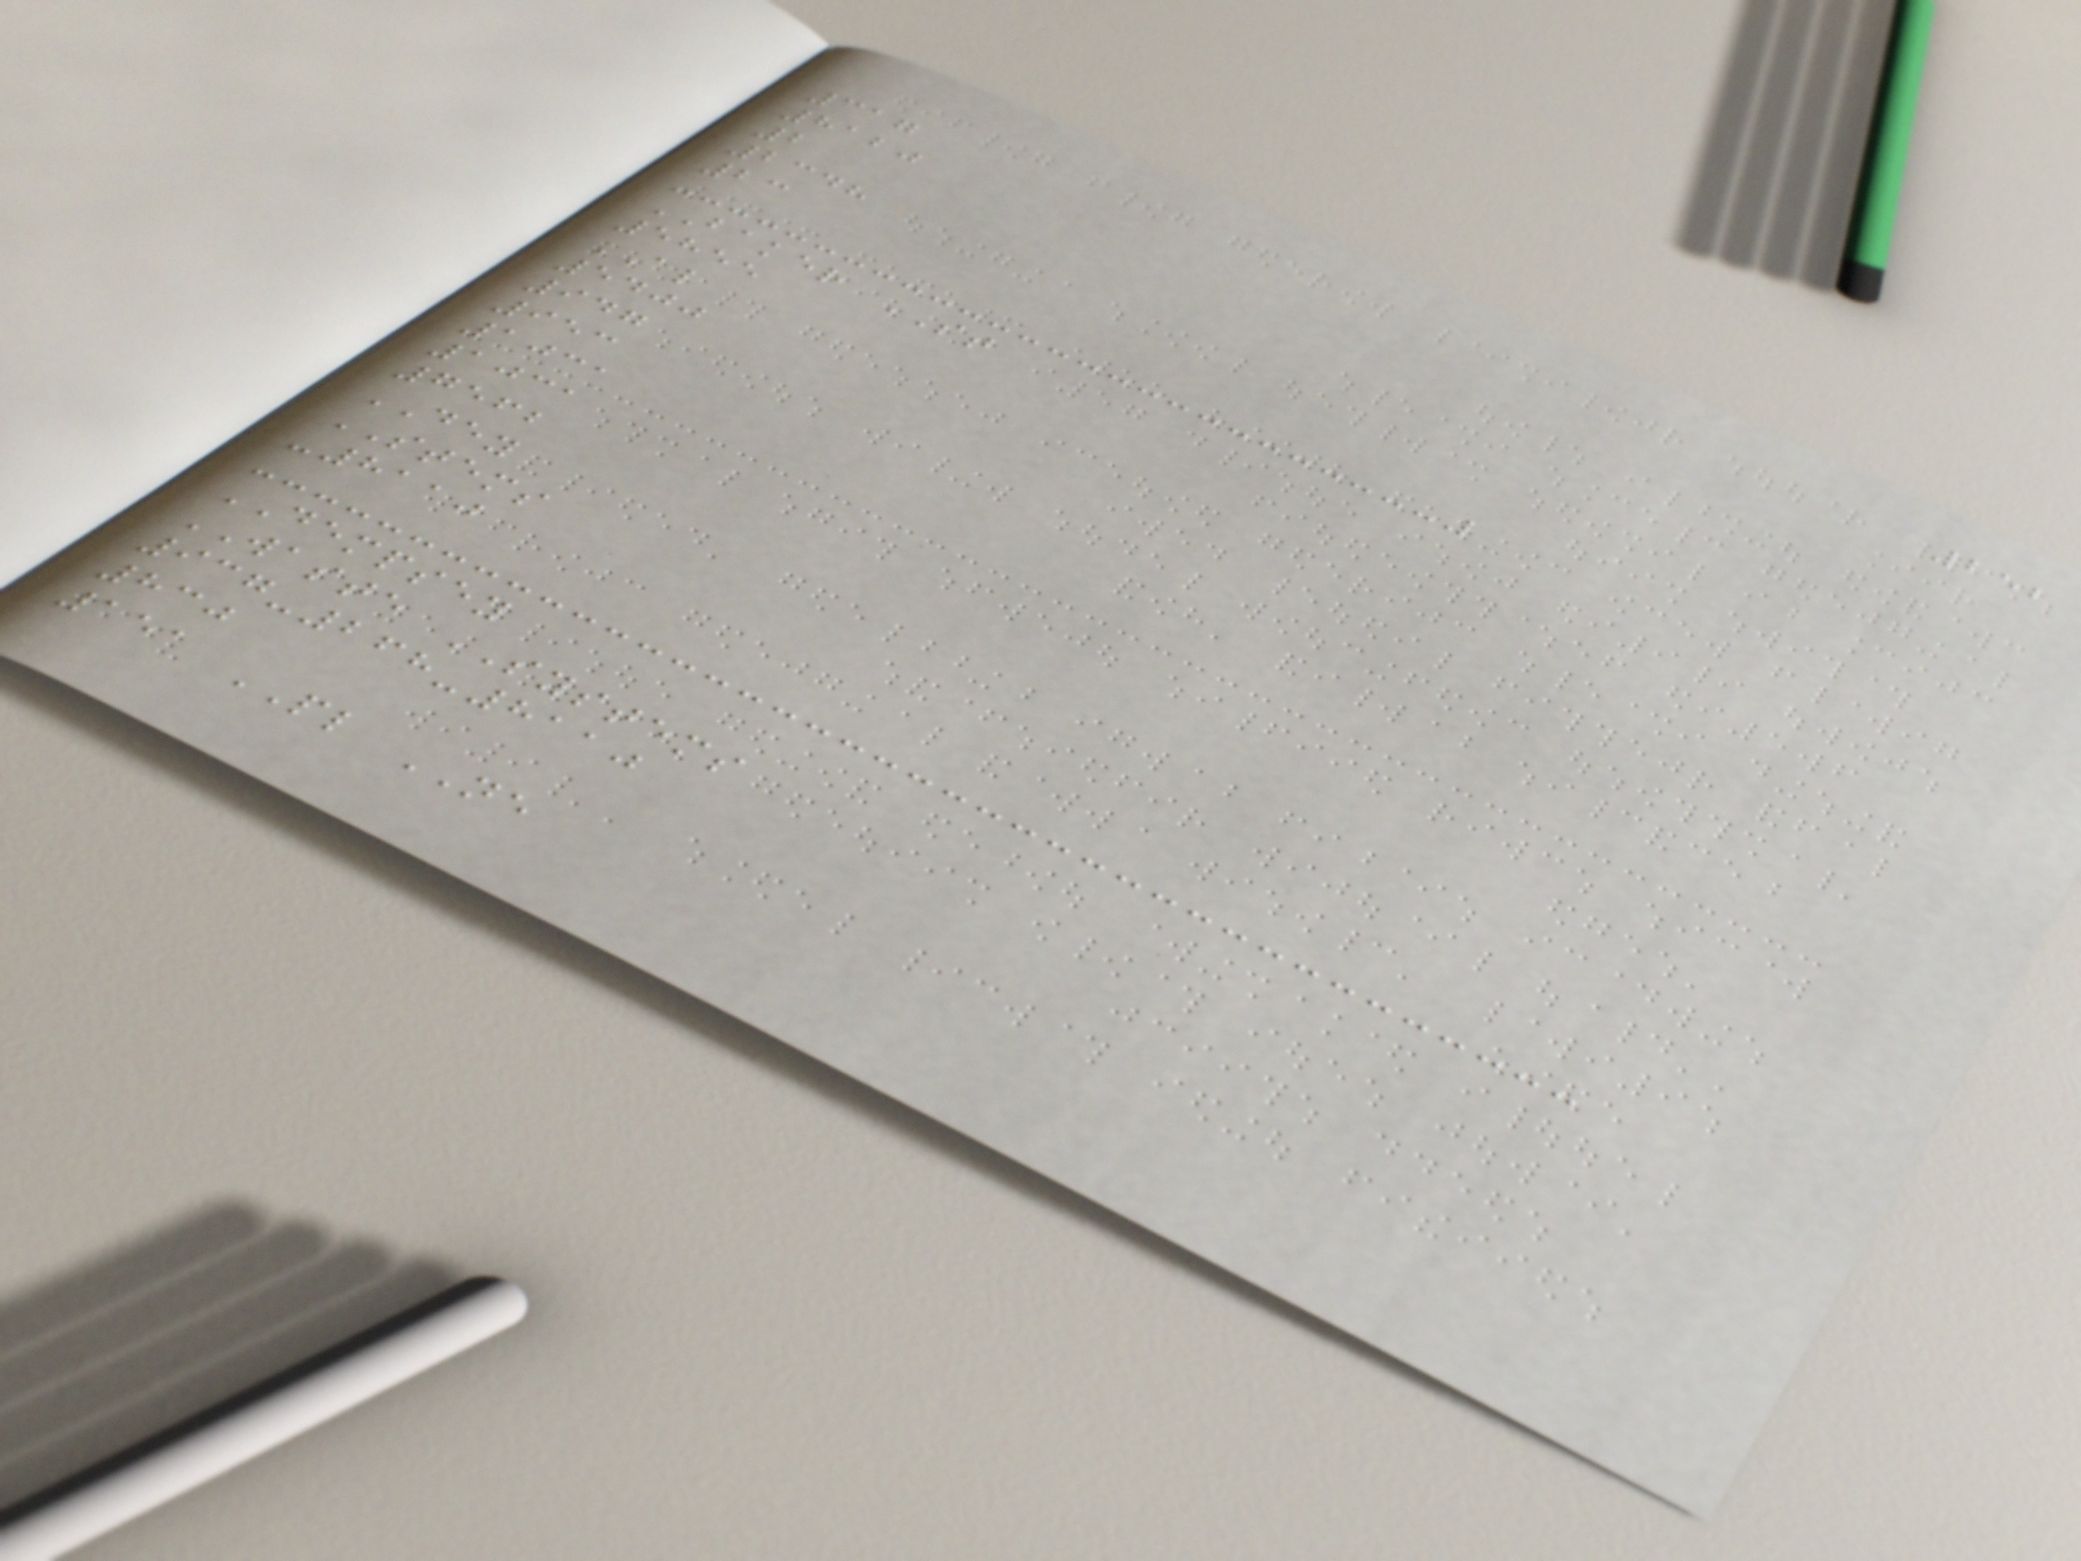252
317
8120
2
2348
23
BAKER ST
5855
AL
5400
947
953
1031
1031
7562
DEY
STEMS
-8110
DEMPSEY
WASTE SYSTEMS
937-268-8110
830
151 PL NE
